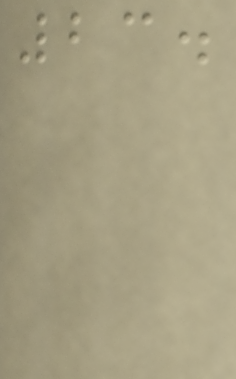23.
